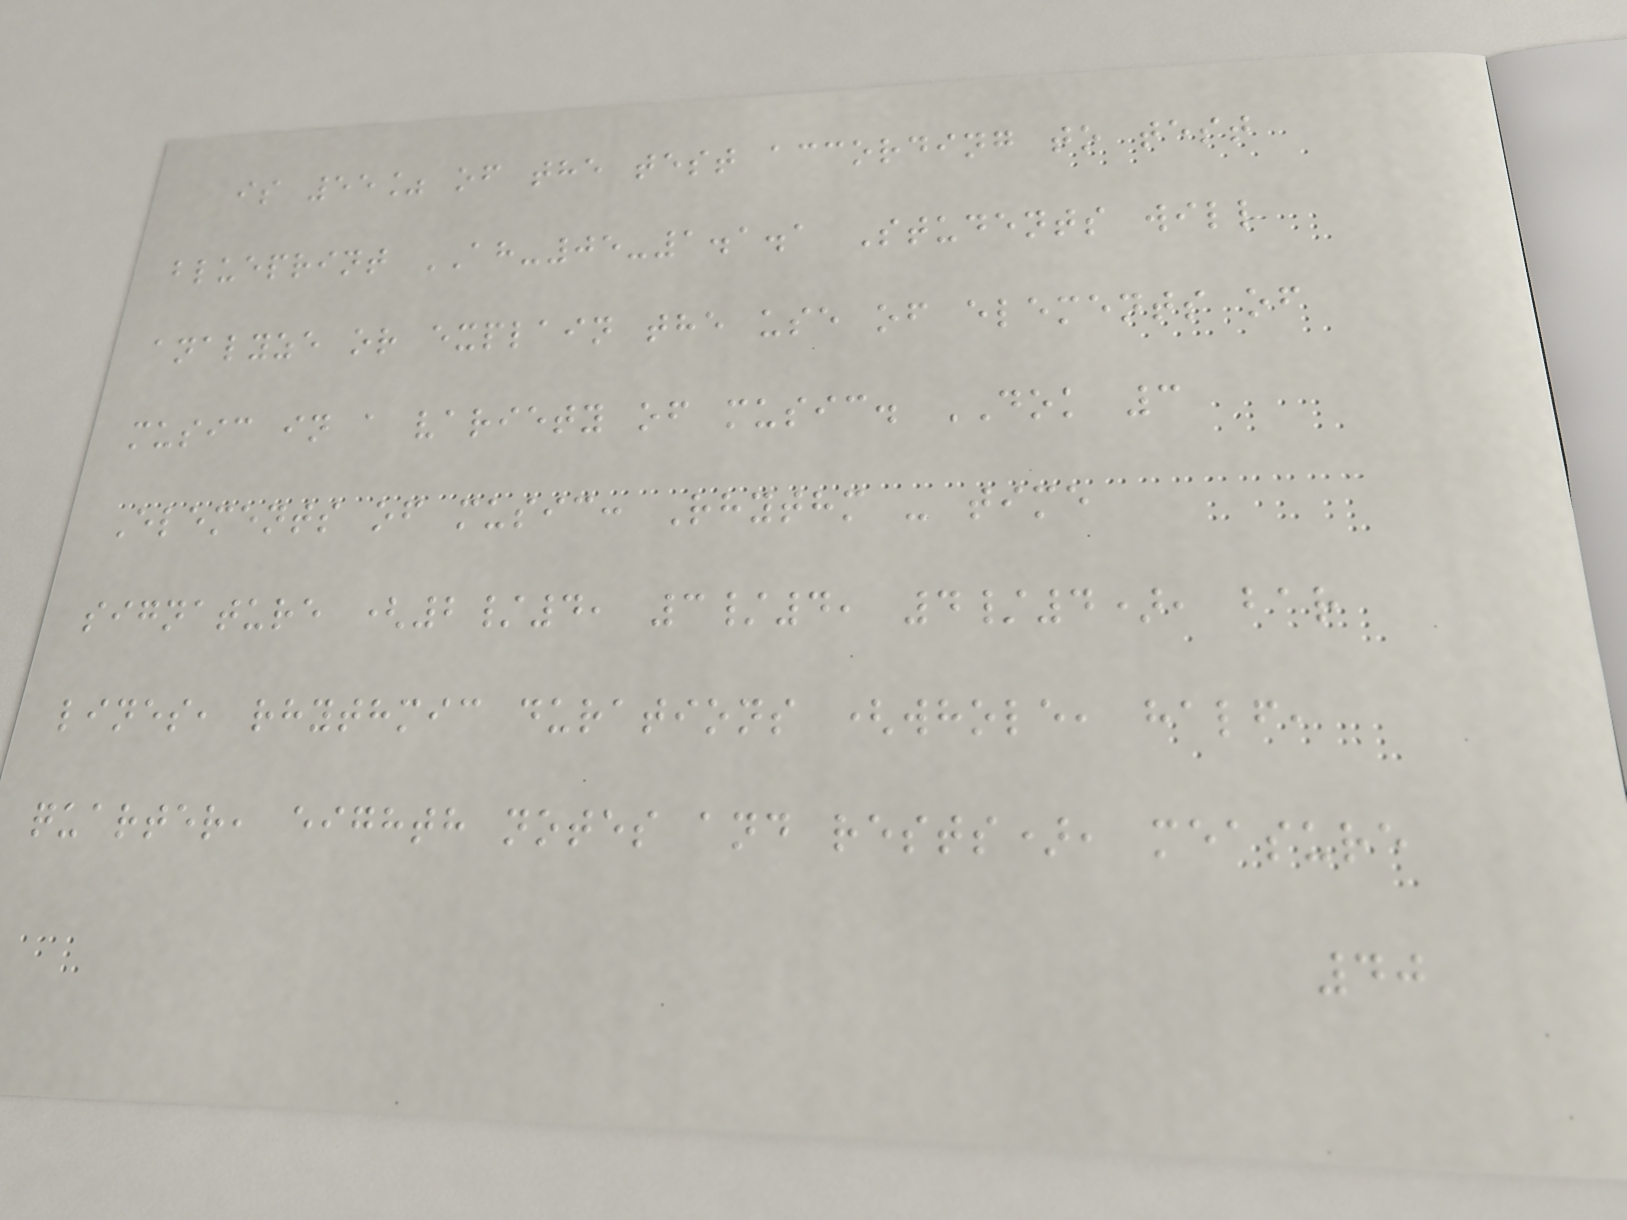is 55% of the test according to test
blueprint AH-05-1.1.1 Students will
analyze or explain the use of elements of
music in a variety of music. DOK 3
Elements of music: Rhythm - time
signature (2/4, 3/4, 4/4), bar
lines, rhythmic durations (whole, half,
quarter, eighth notes and rests), measure
40
